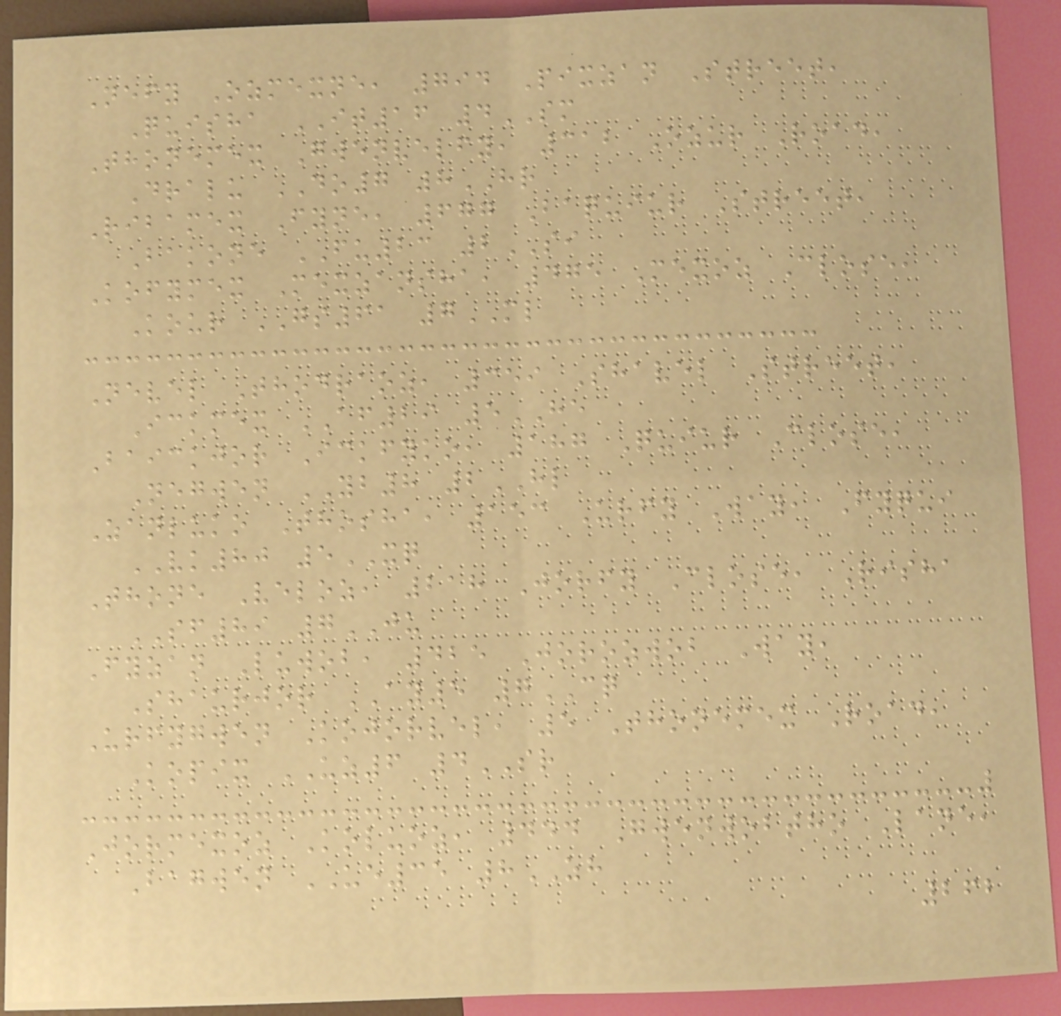Nefy Ozmexne, 794 Pixzan Street,
Quisha IT16 4SM
Thonemex Gwenvelfy, 312 Ozur Road,
Dralu DO7 8HR
Ribamex Fyne, 677 Baquiur Street,
Bakone FU23 2SI
Kofymex Mexzansha, 475 Mexoz Close,
Kour GS61 7ML
Nevel Thodraoz, 359 Shavel Street,
Ickmex AF29 5HE
Baickjor Ickfyko, 187 Quiur Close,
Negwen YB8 2HL
Zanluko Thosha, 153 Urfy Way, Fyqui
VK80 5XQ
Thone Veloz, 218 Jorfy Close, Risha
SF89 7JU
Fyzan Luwob, 425 Jorozwob Way,
Shaurjor AY5 7CQ
Urfygwen Kojorvel, 5 Thonemex Road,
Kopix UZ6 4SR
Jormexoz Koluoz, 444 Gwenwobtho Lane,
Bagwen UE35 8ZH
262
